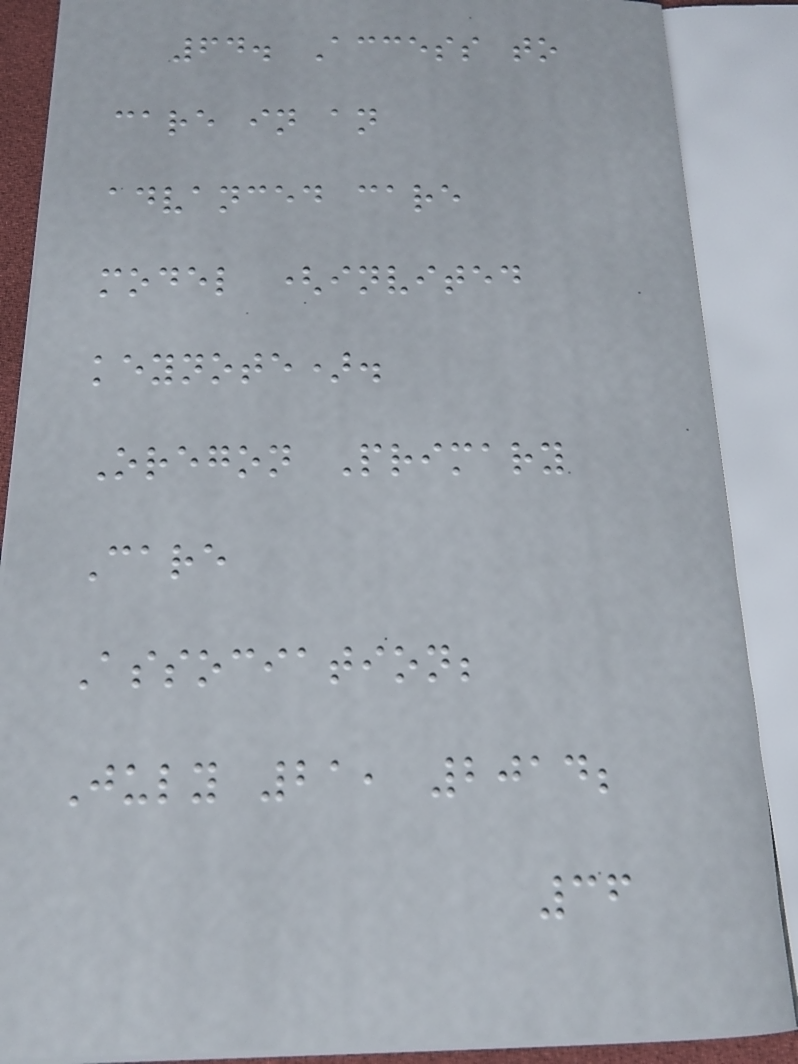64. Access to
care in an
advanced care
model (invited
keynote).
Oregon Primary
Care
Association;
July 21, 2014;
36
